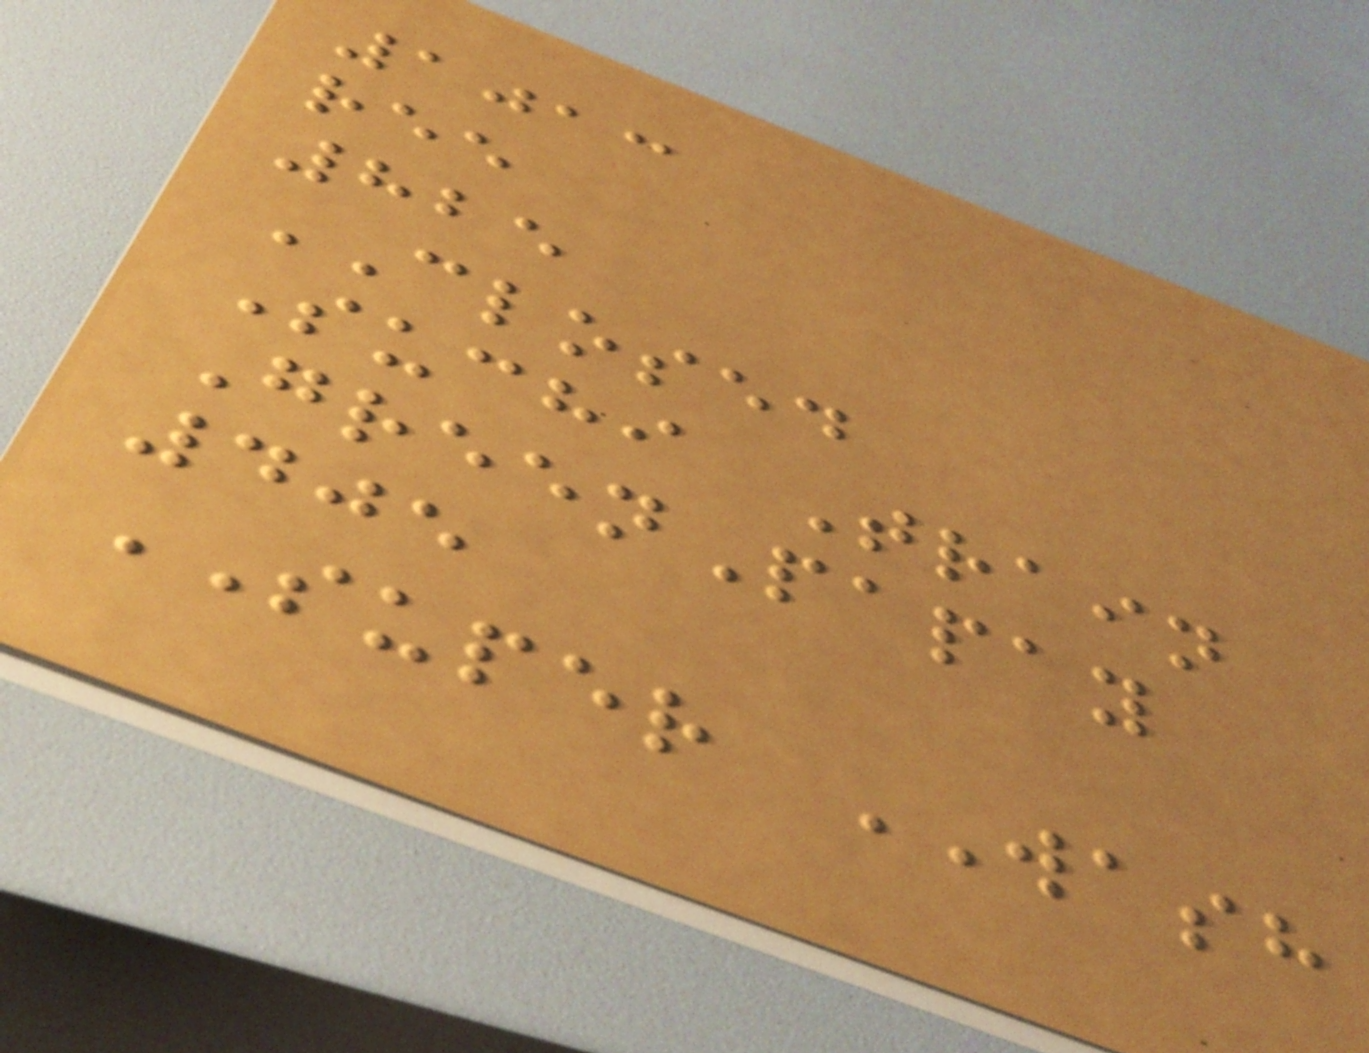1013
ree
825
CLOSED
Suchi Train
GreenPapay
405
SUPER WASH
